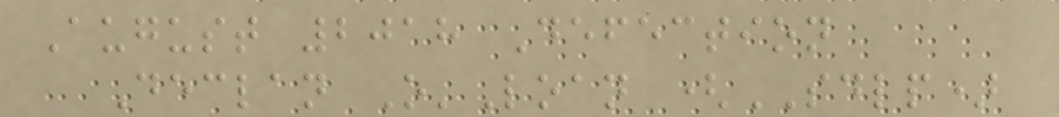August 2018 Defection
Declan O'Loan (SDLP)
